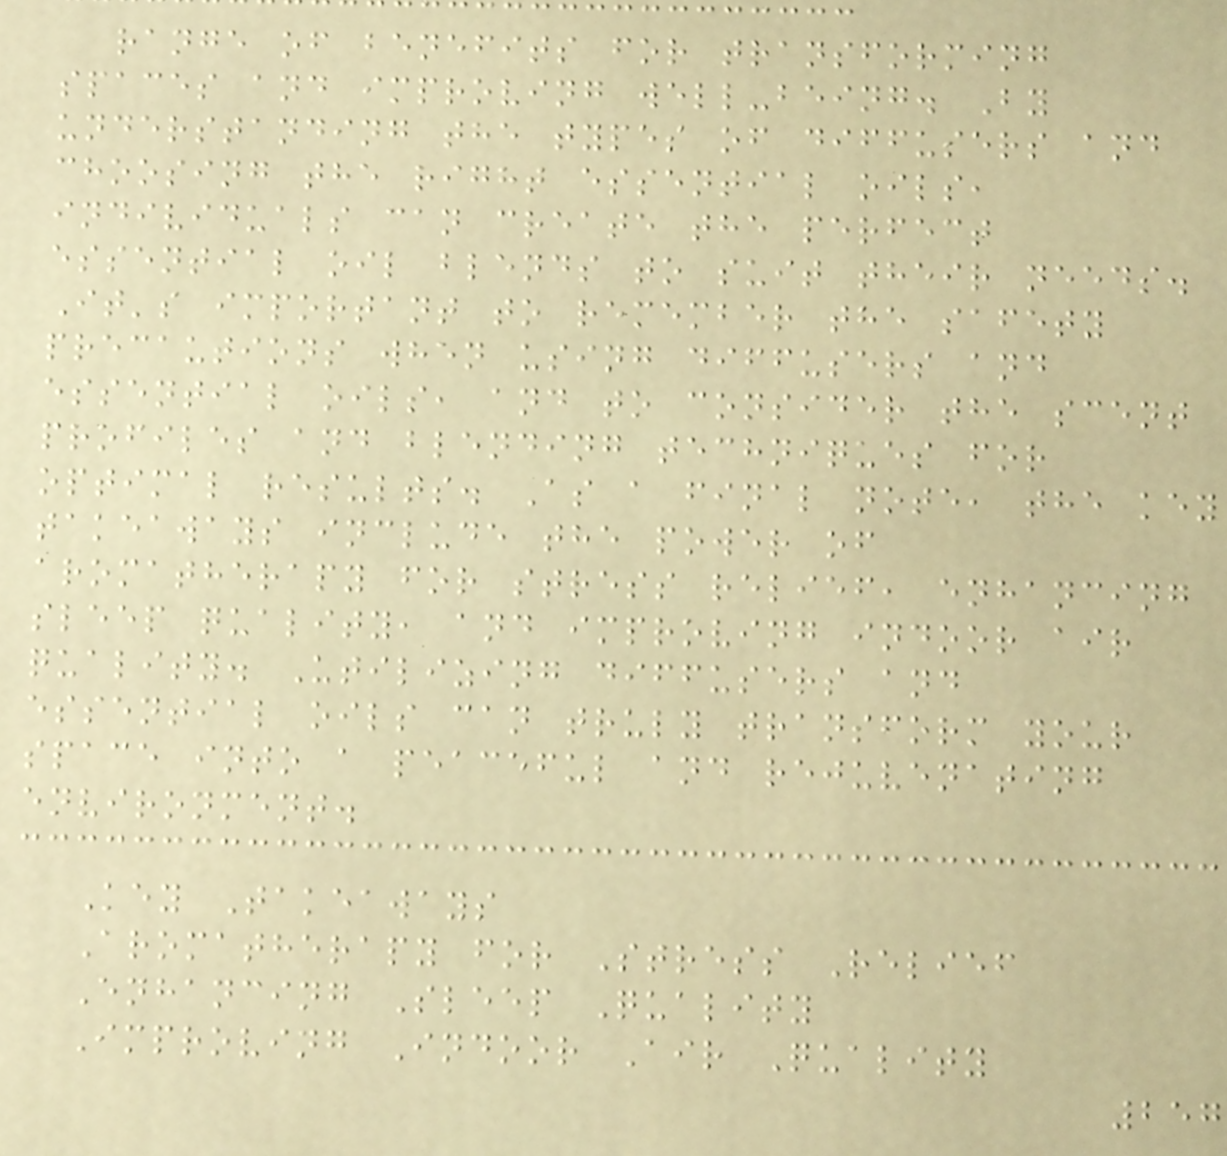range of benefits for transforming
spaces and improving well-being. By
understanding the types of diffusers and
choosing the right essential oils,
individuals can create the perfect
essential oil blends to suit their needs.
It's important to remember the safety
precautions when using diffusers and
essential oils, and to consider the scent
profiles and blending techniques for
optimal results. As a final note, the key
takeaways include the power of
aromatherapy for stress relief, enhancing
sleep quality, and improving indoor air
quality. Utilizing diffusers and
essential oils can truly transform your
space into a peaceful and rejuvenating
environment.
Key Takeaways
Aromatherapy for Stress Relief
Enhancing Sleep Quality
Improving Indoor Air Quality
257
